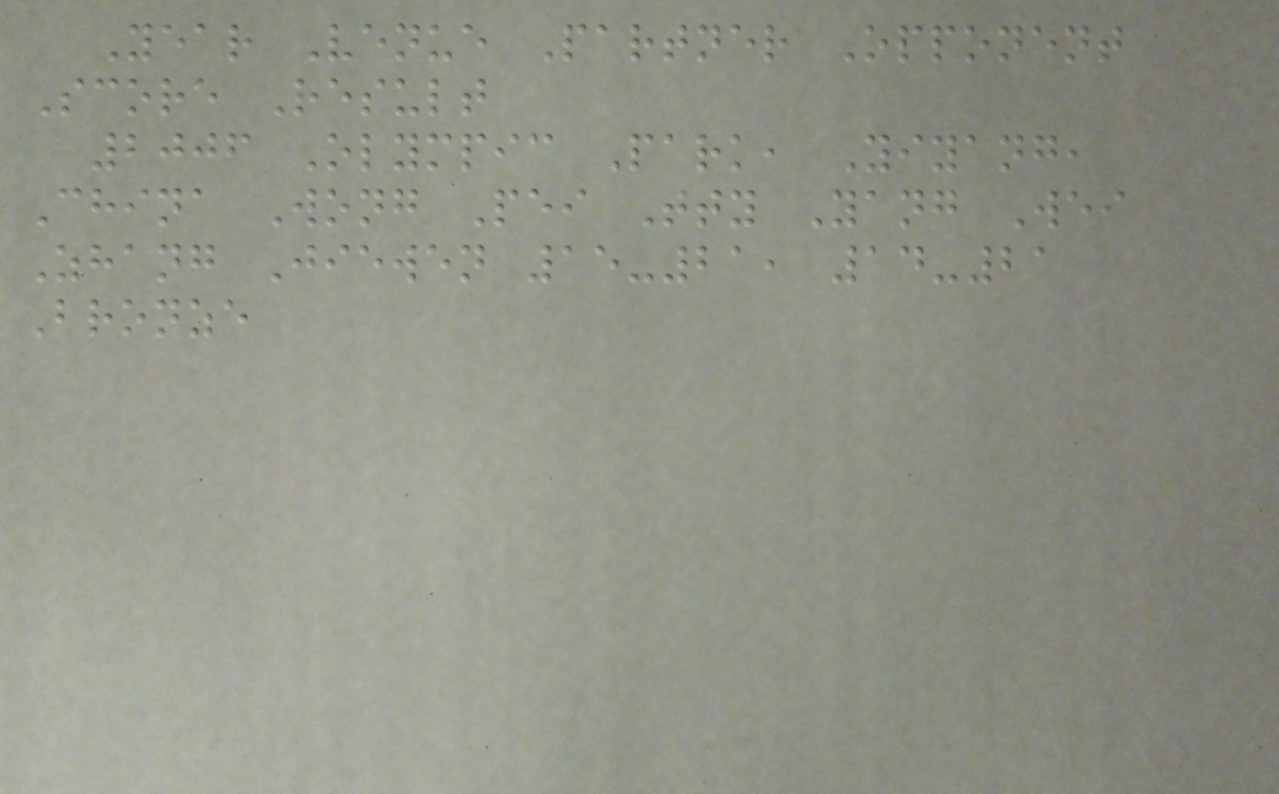Year Venue Partner Opponent
Score Result
2006 Olympic Park, Yiyang,
China Wong Pei Tty Yang Wei
Zhang Jiewen 15-21, 14-21
Bronze
